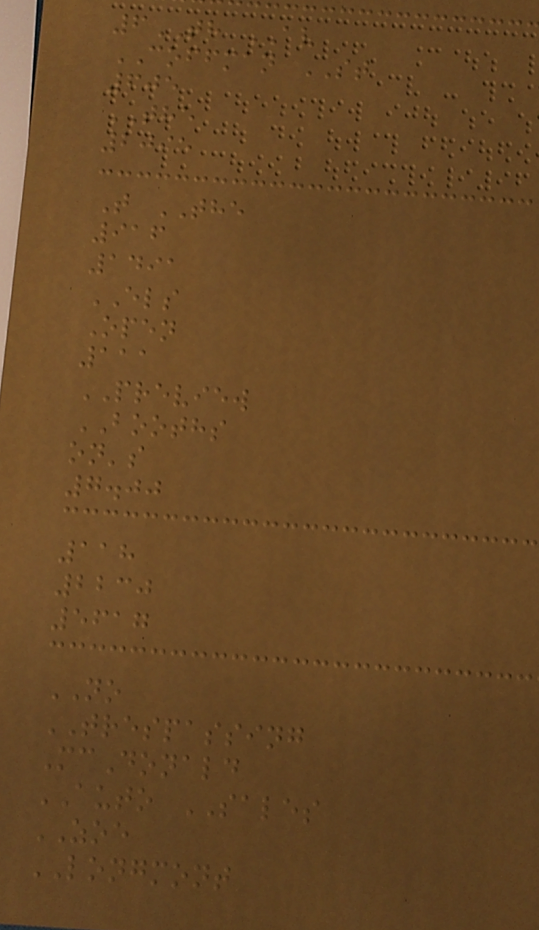6TH AV
COFFMAN ST
605
THE
2095
T THE
916
1491
ELS
Open
111
PREVIEW
BOOTHS
on's
7.00
118
2230
5617
NO
TRESPASSING
McDonald
AUTO SALES
ZOE
LONGMONT
